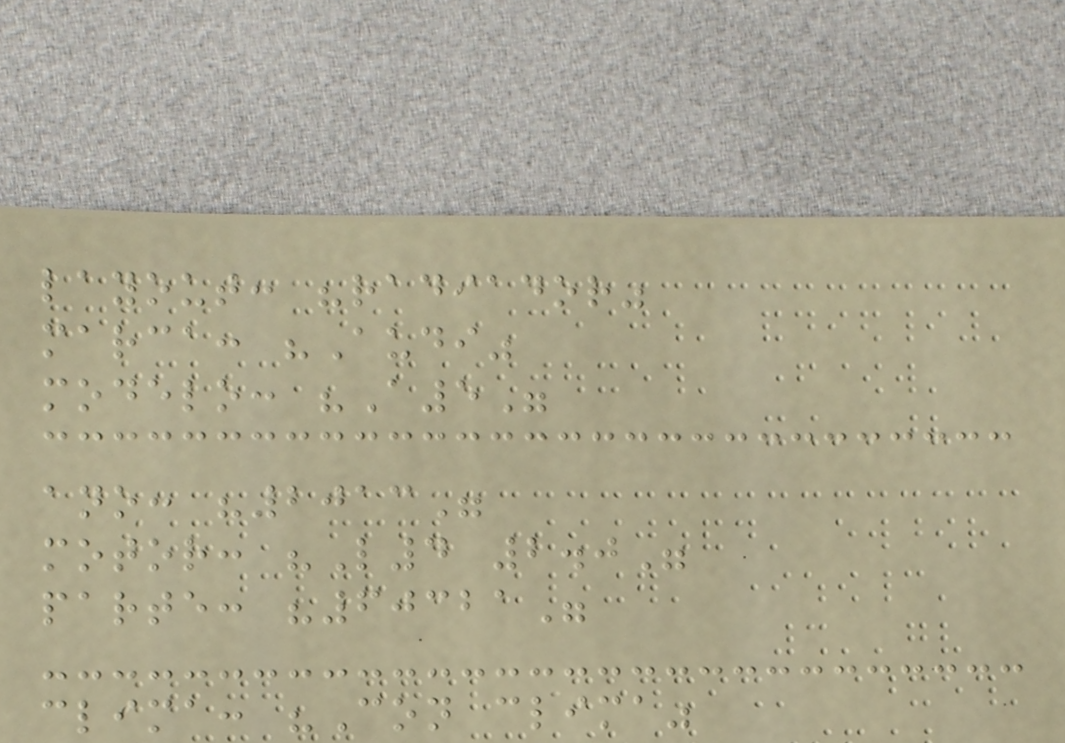layout: "radiador"
marca: "Audi"
modelo: "A5"
ano: "2013"
motor: "L4 2.0"
parte: "60321"
clima: "Con clima"
